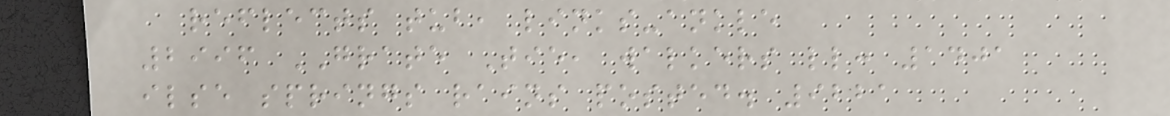reflects tub, links-ankle
2996 GRATE Tie, walkers ll: 1401
ilse springs rains posted. 9221
